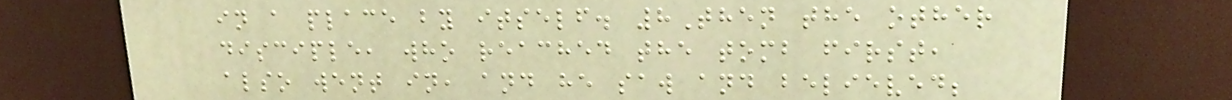in a place by itself. 8Then the other
disciple, who reached the tomb first,
also went in, and he saw and believed;
